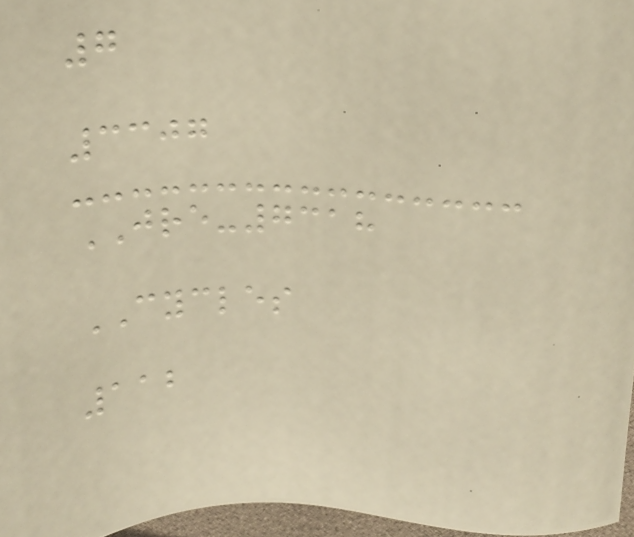7
3307
JRE-7318
CYCLES
112
